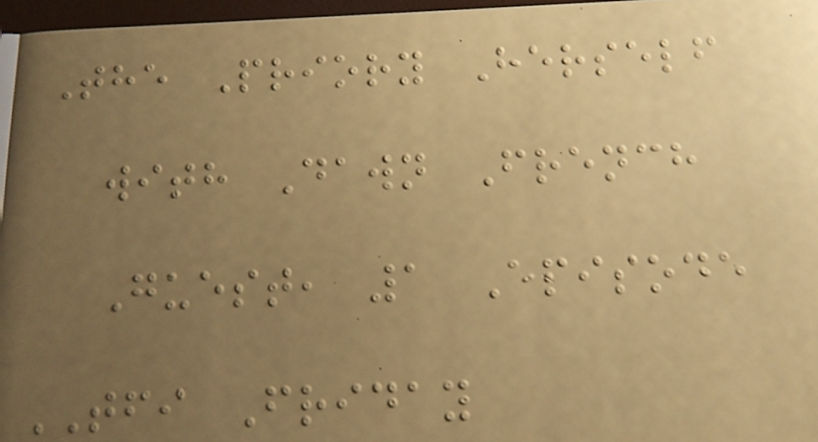The Priory Herself
with Dawn French
Guest, 1 Episode
TFI Friday
